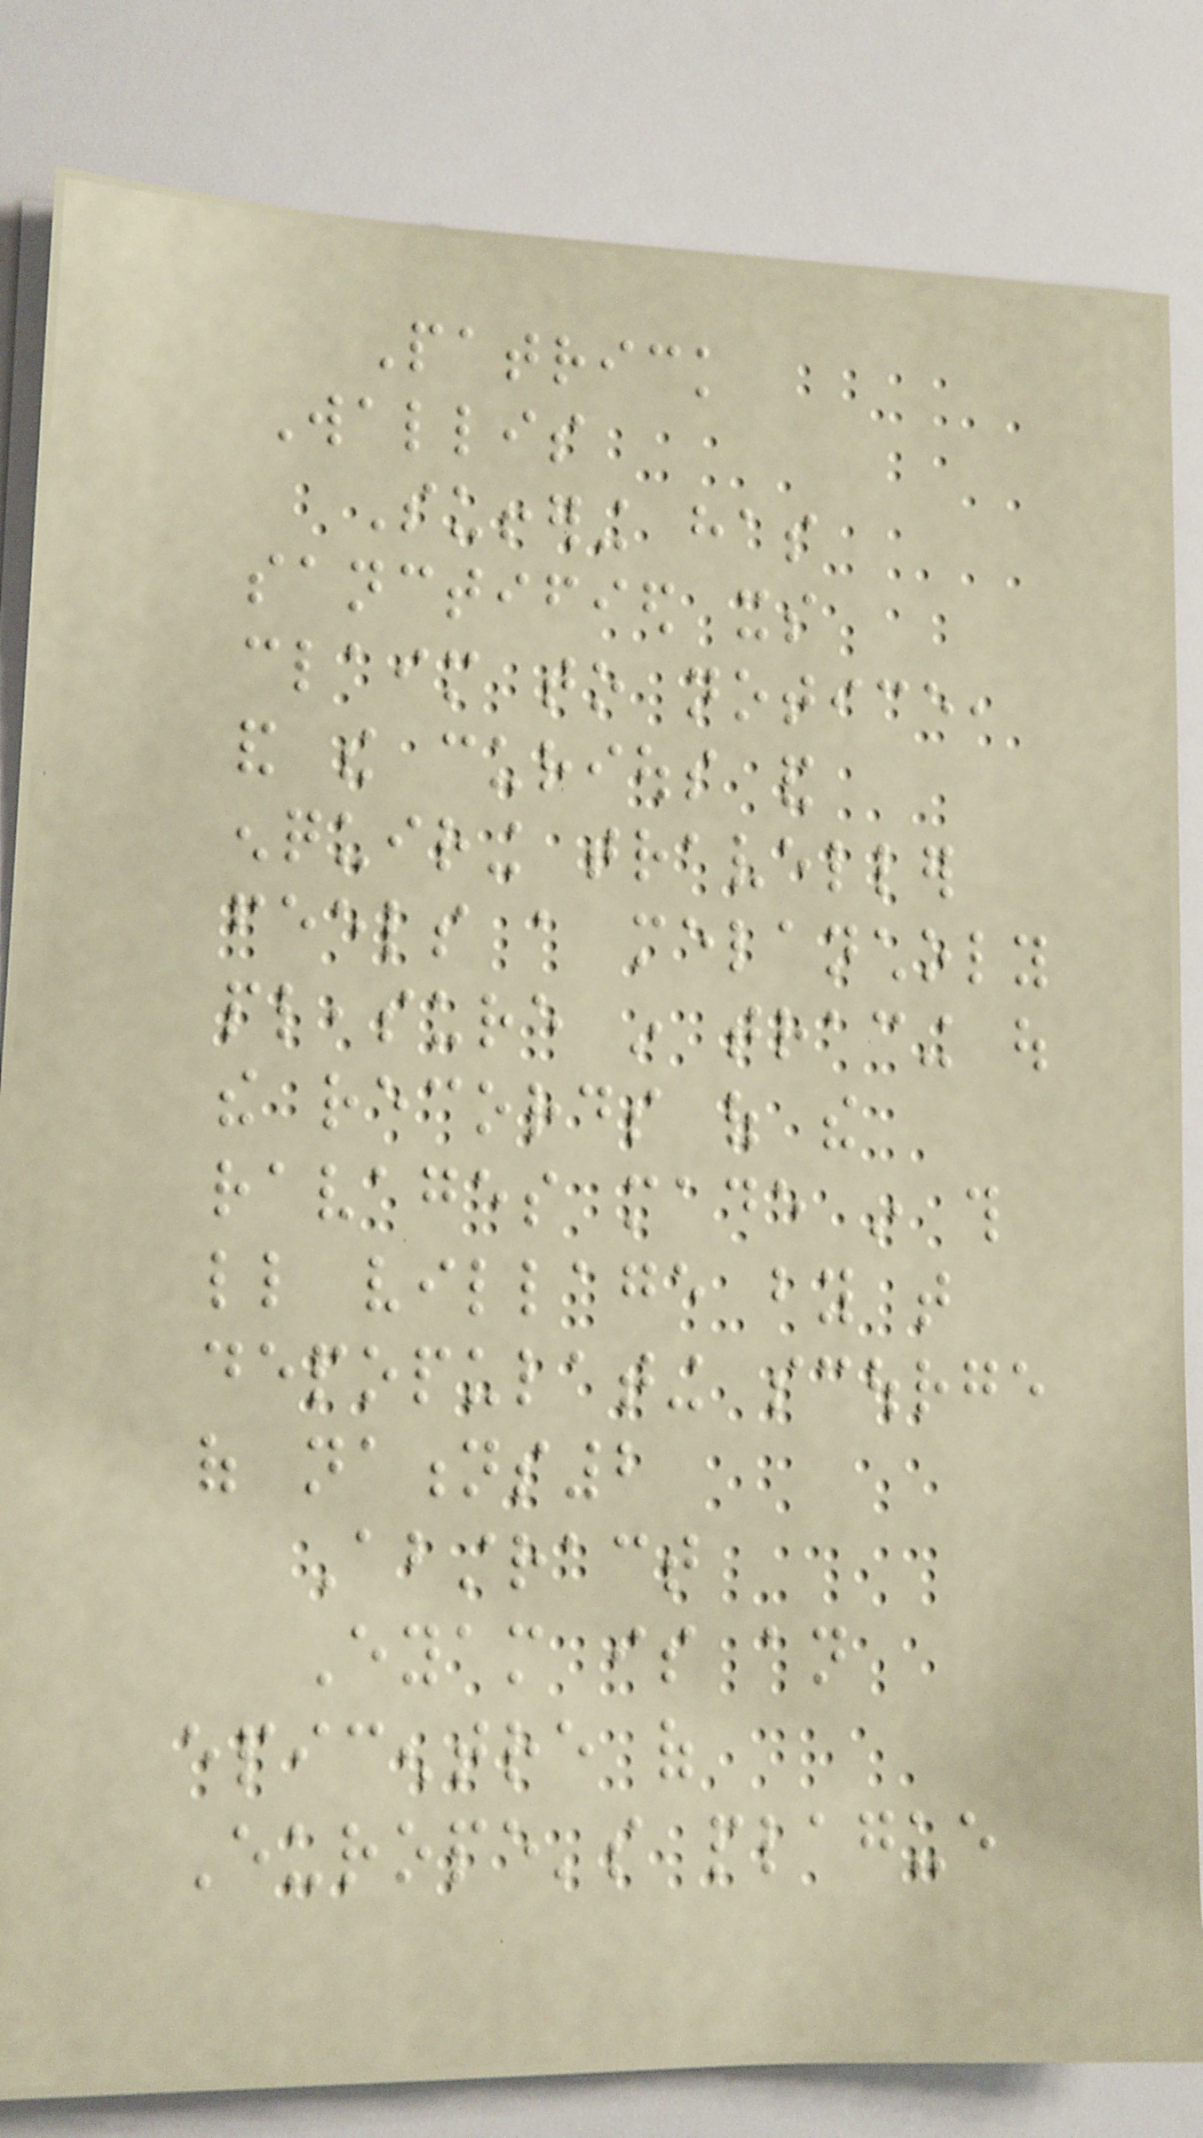Patrick
Wallis
Suffering has
sanctified its
claim to notice,
and the curious and
enquiring traveller
feels a melancholy
pleasure in tracing out
the records of the
ravages made in this
little village by that
depopulating scourge
of nations2
Abstract
Eyam is an
epicentre of
Europe's plague
